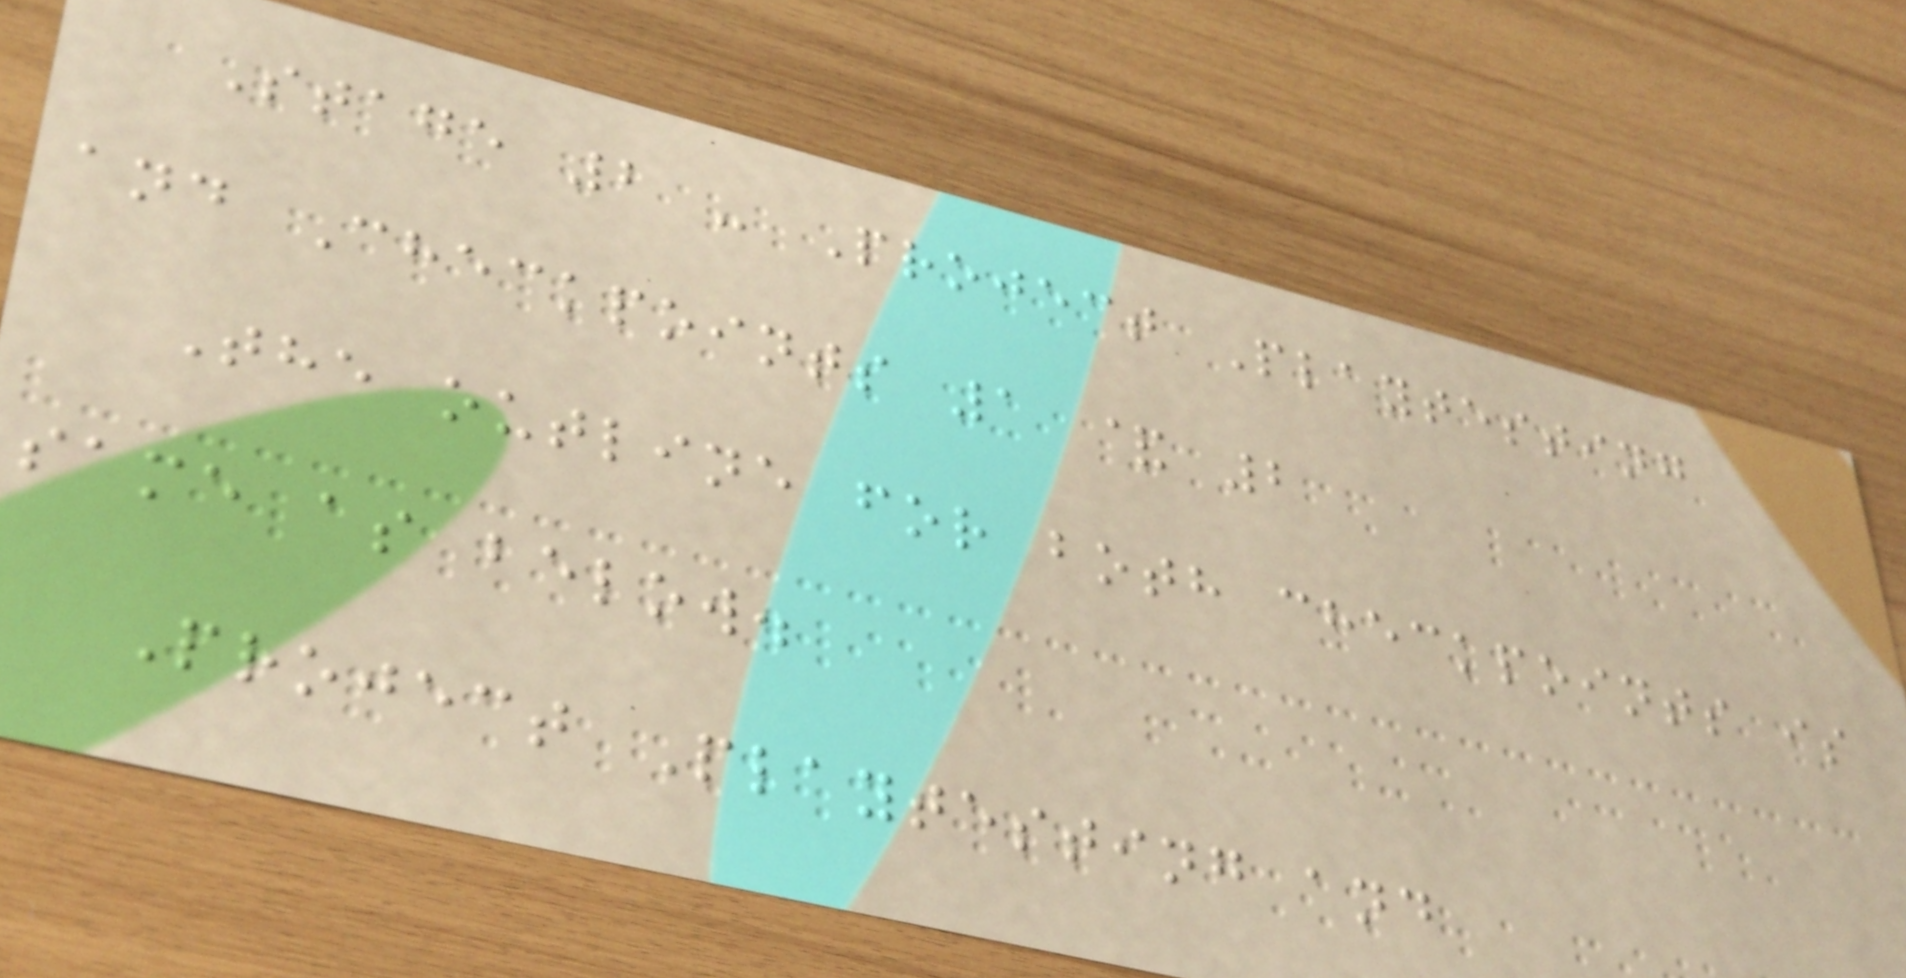Stage 2 - Project Playtesting
and Checkpoints 1 & 2
The outline for both checkpoints is
same as below.
Project Playtesting and
